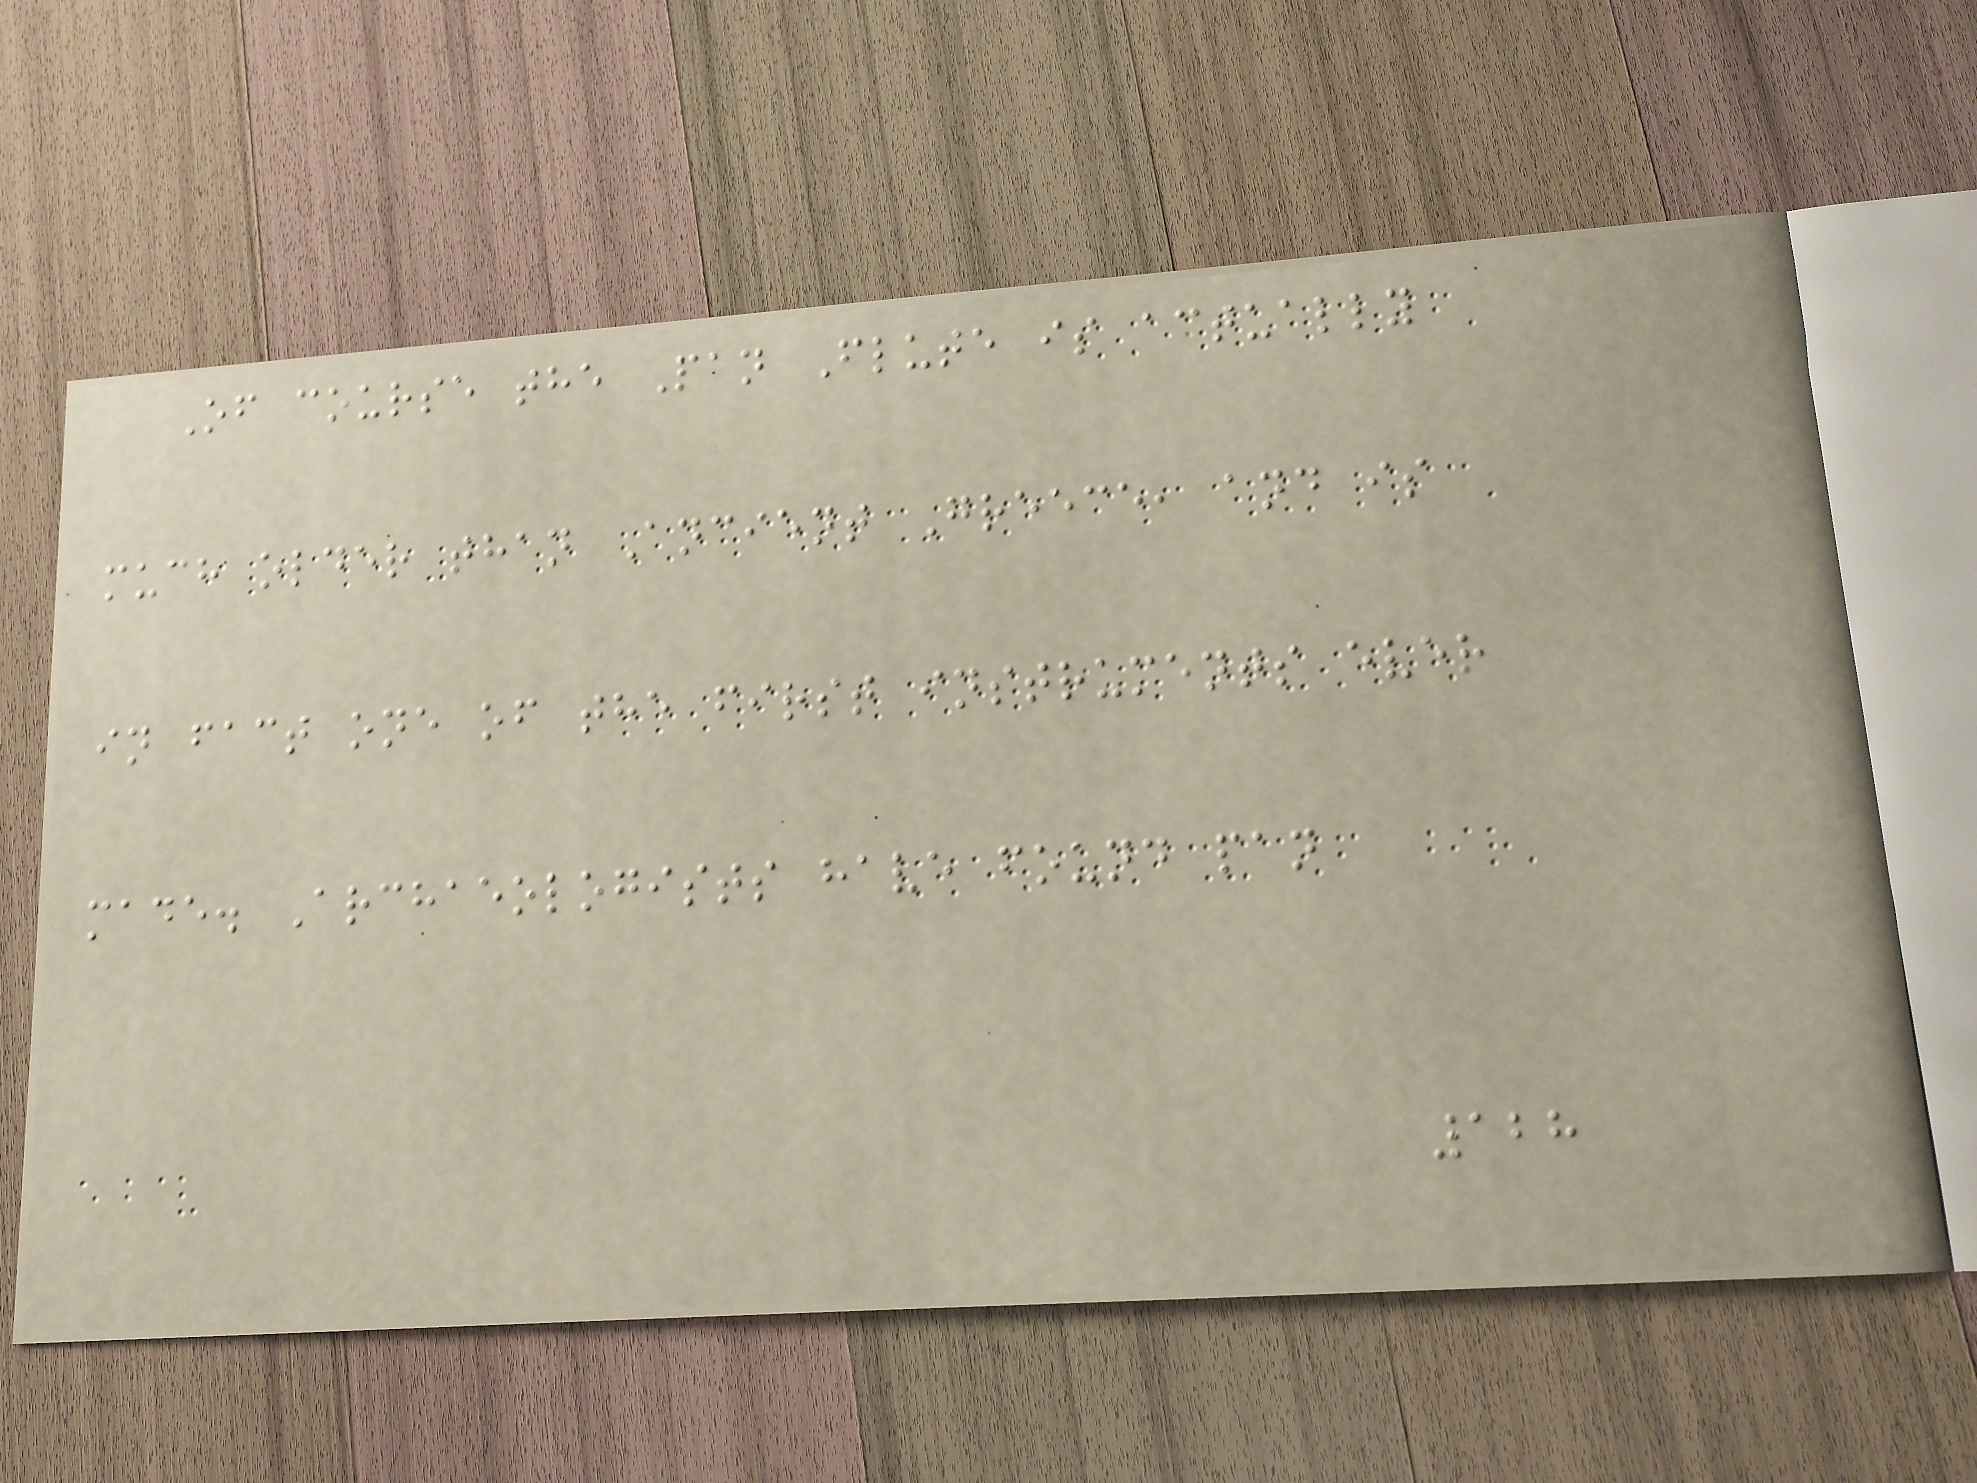Of course the Pan Flute is actually
much older than Ancient Greece, and is
in fact one of the first instruments ever
made. Archaeologists have found pan
128
